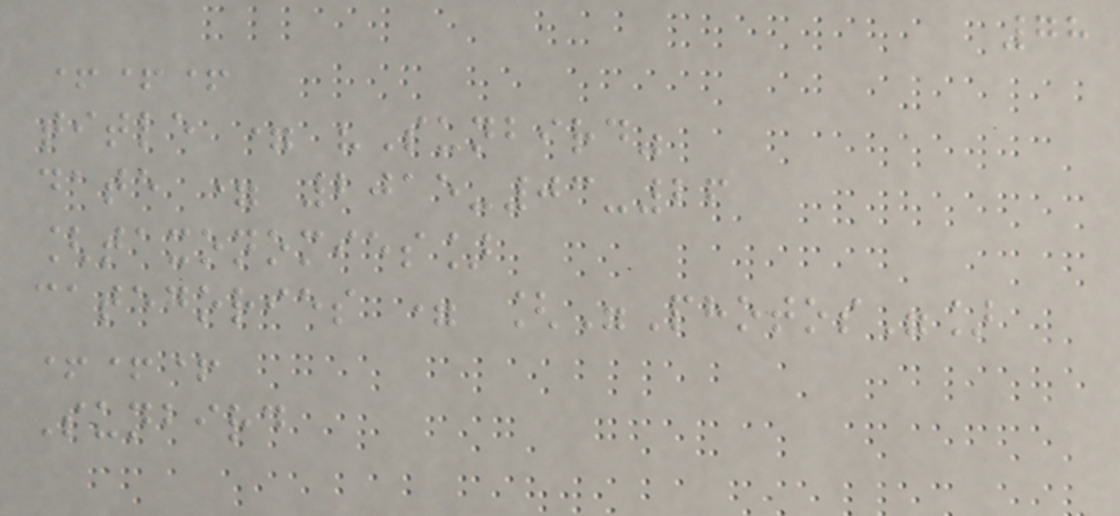78
+++
title = "Sunbird"
date = 2015-03-26
[taxonomies]
categories = ["Photos"]
+++
Sunbird
